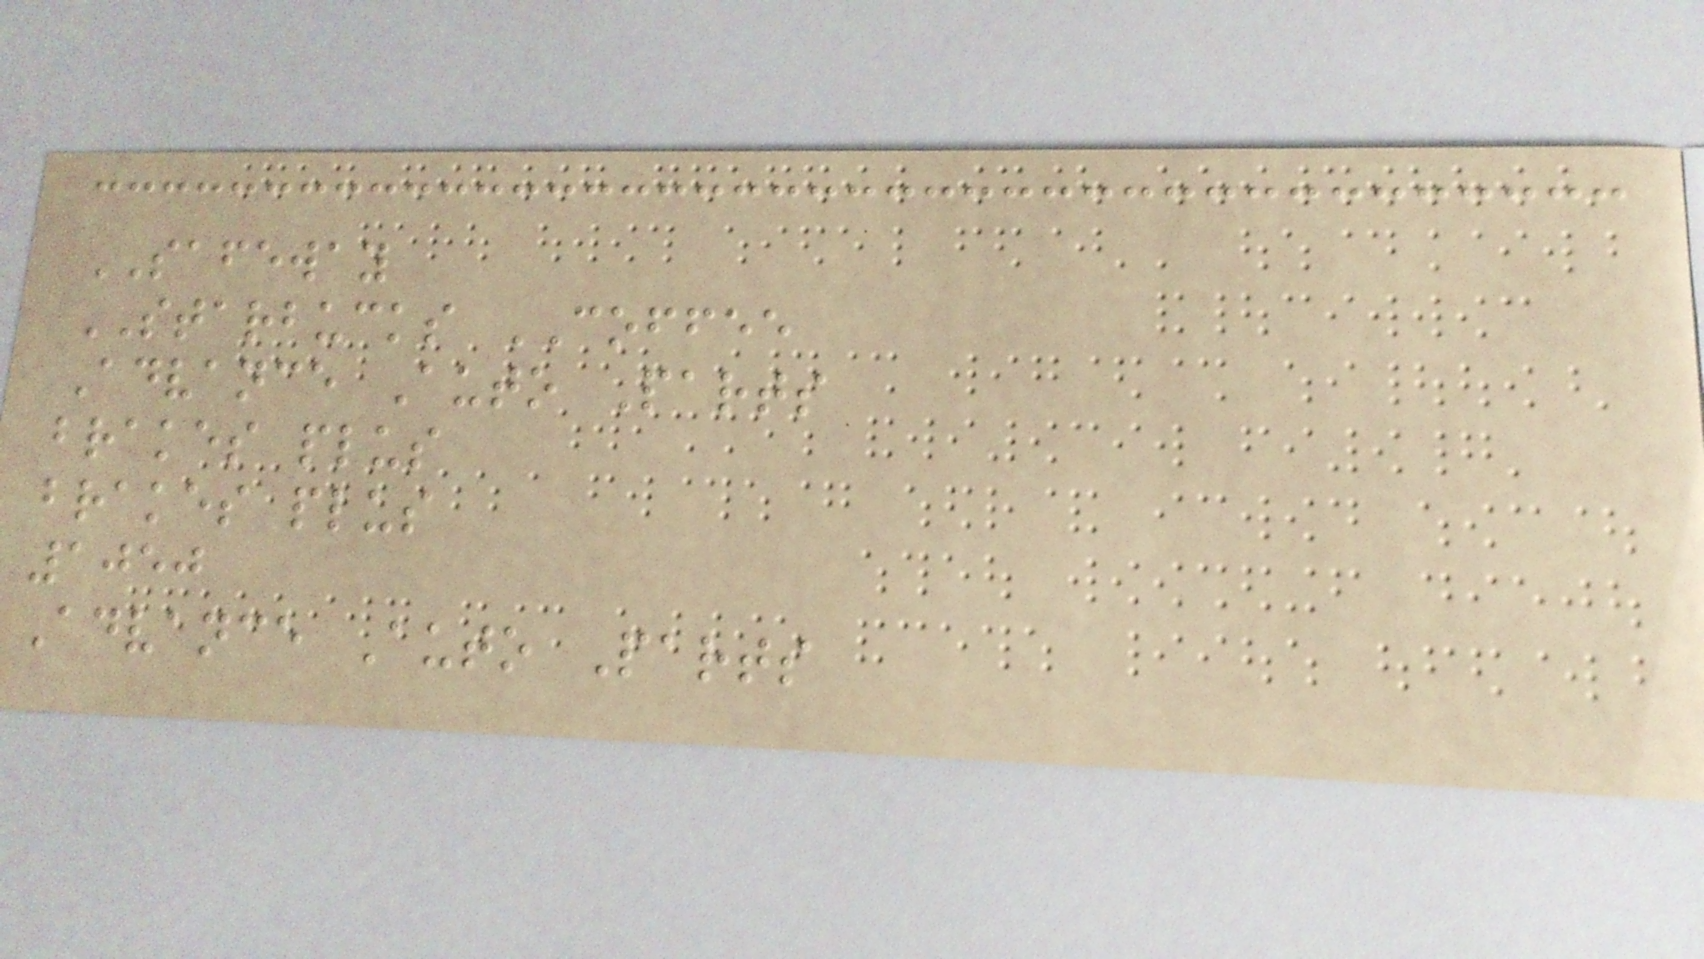SAFEWAY
STARBUCKS COFFEE
Advance Auto Parts
brakes plus
brakes plus
1050
Advance Auto Parts
